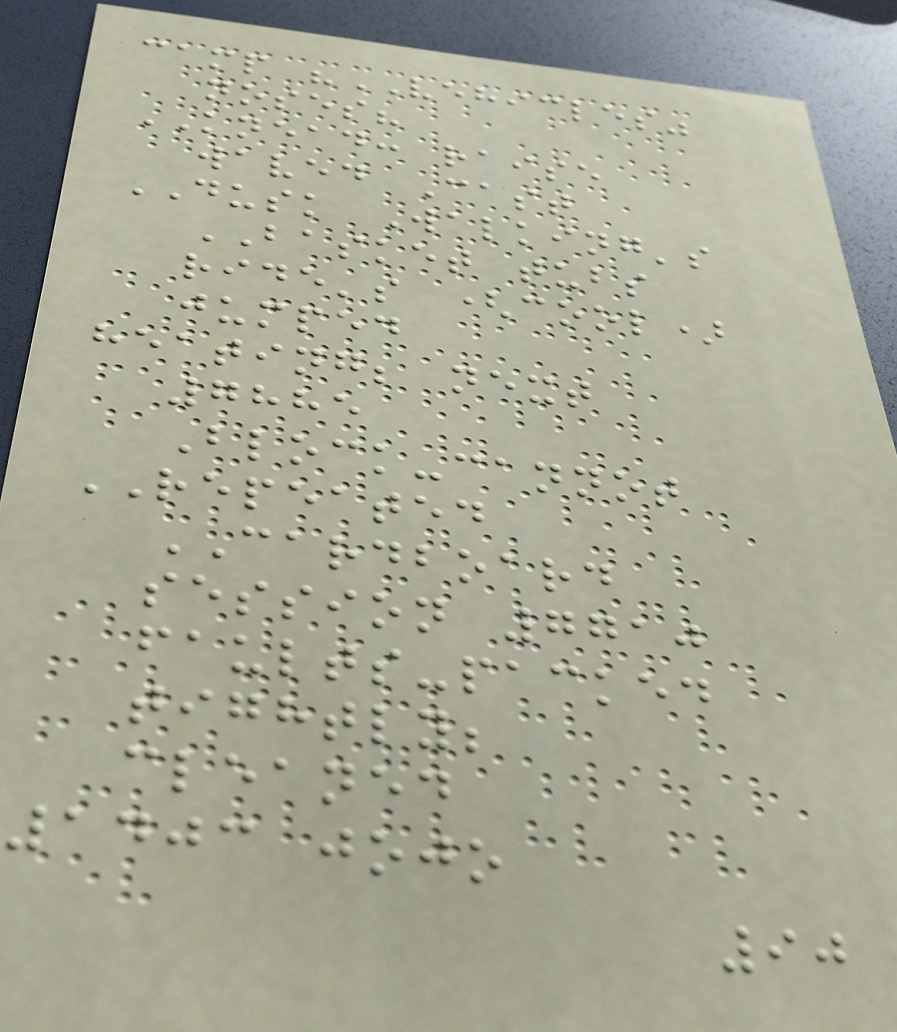camp "VEHICLES"
noses?
KNEAD: raise
waved Cast
DUSK Walking's
BASKET tubs
ride's (cool)
jumped
heating; next
7885
Block-cannot
REPEATED
CARDBOARD
session 7710
faults-packed
tightly;
cleaned
1403 jojo
90
